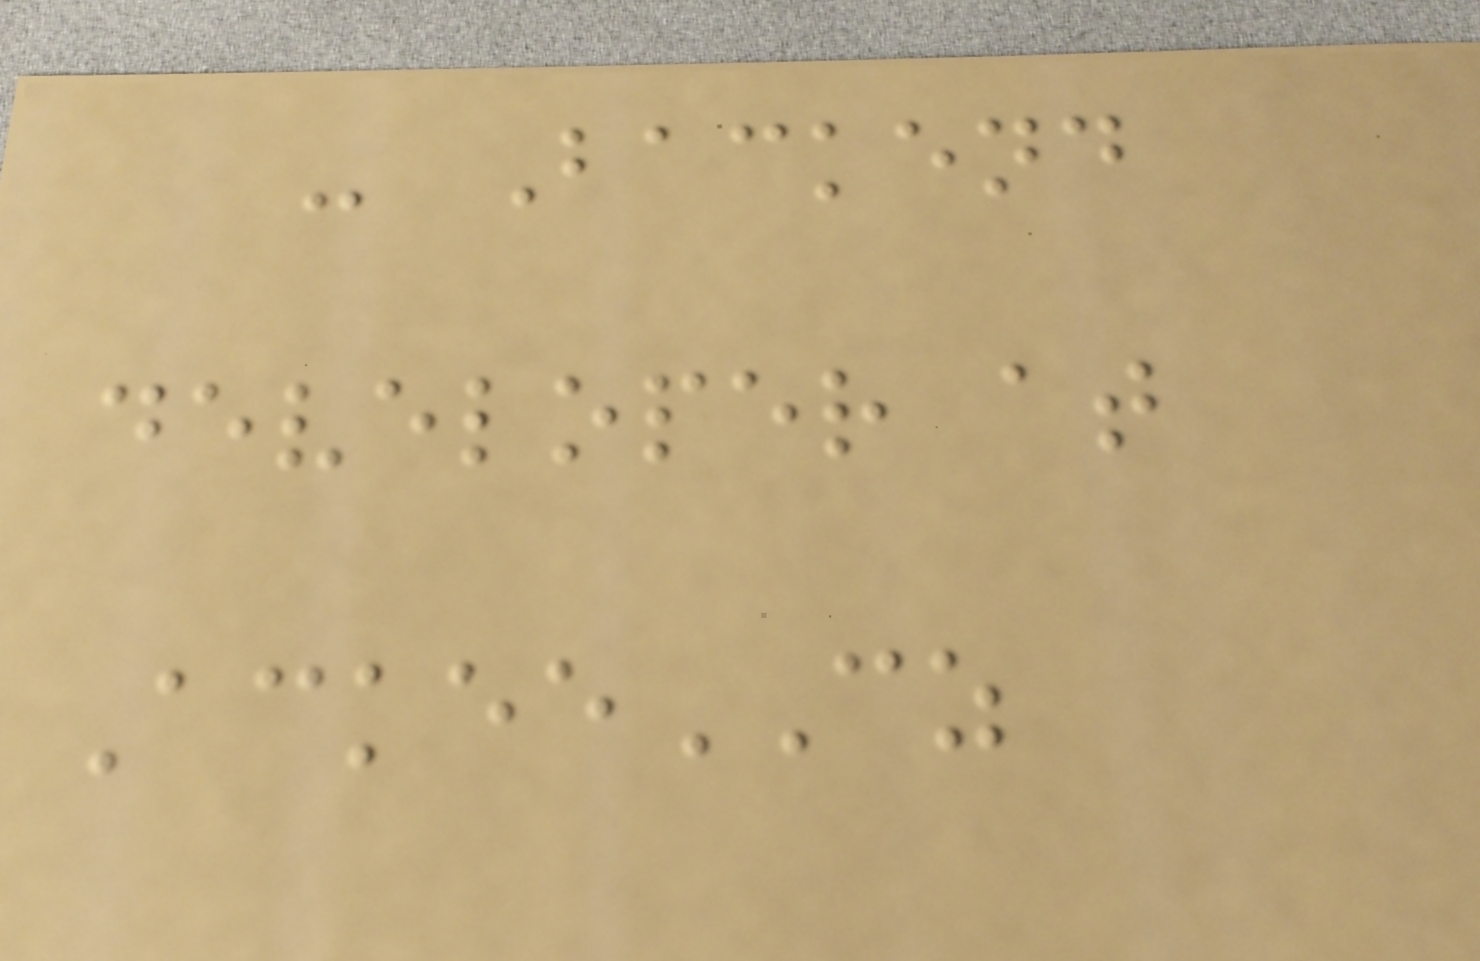- Backend
developer at
AckeeCZ
